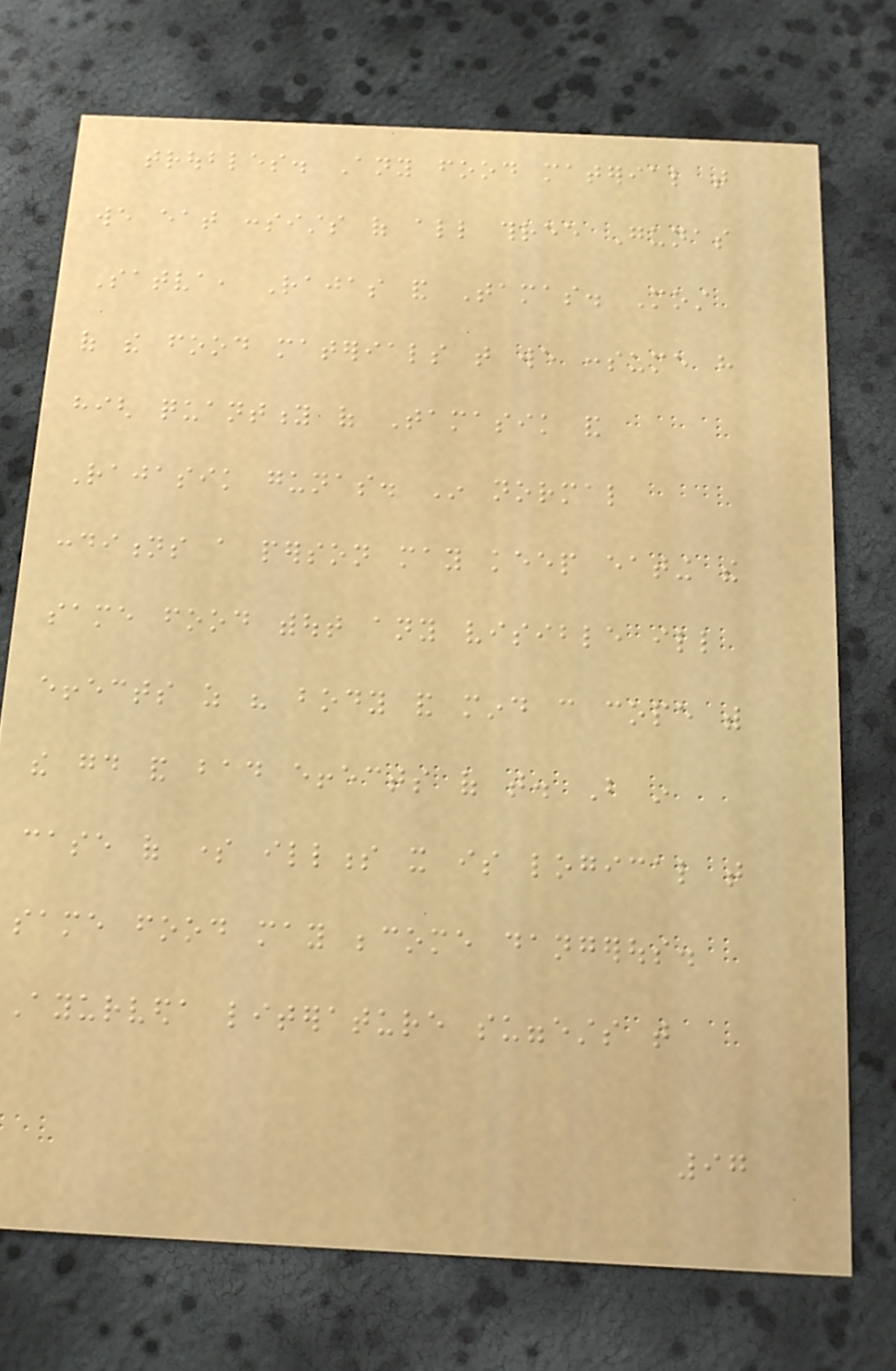troubles. Any food material that
we eat consists of all three Gunas
Satva, Rajas and Tamas. Most
of the food materials that we consume have
high quantity of Tamasik and
Rajasik gunas. In normal
conditions a person may keep eating the
same food without any visible ill
effects as his body and mind can cope with
the good and bad effects of that. But in
case of some illness it is logical that
same food may become dangerous.
Ayurveda literature suggests that
97
